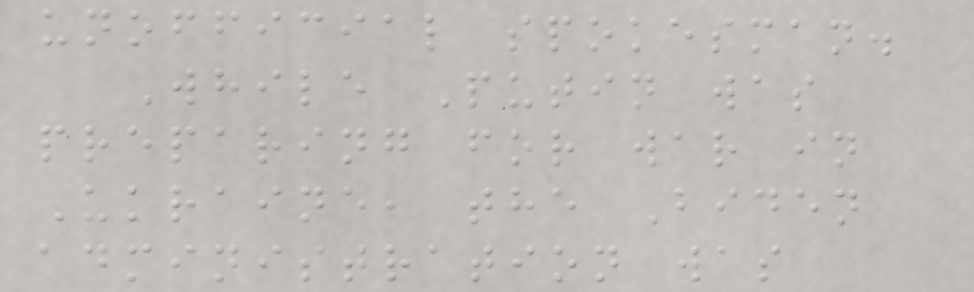unofficial spokesman.
While Putin was
preparing for war in
Ukraine, the Biden
administration was
